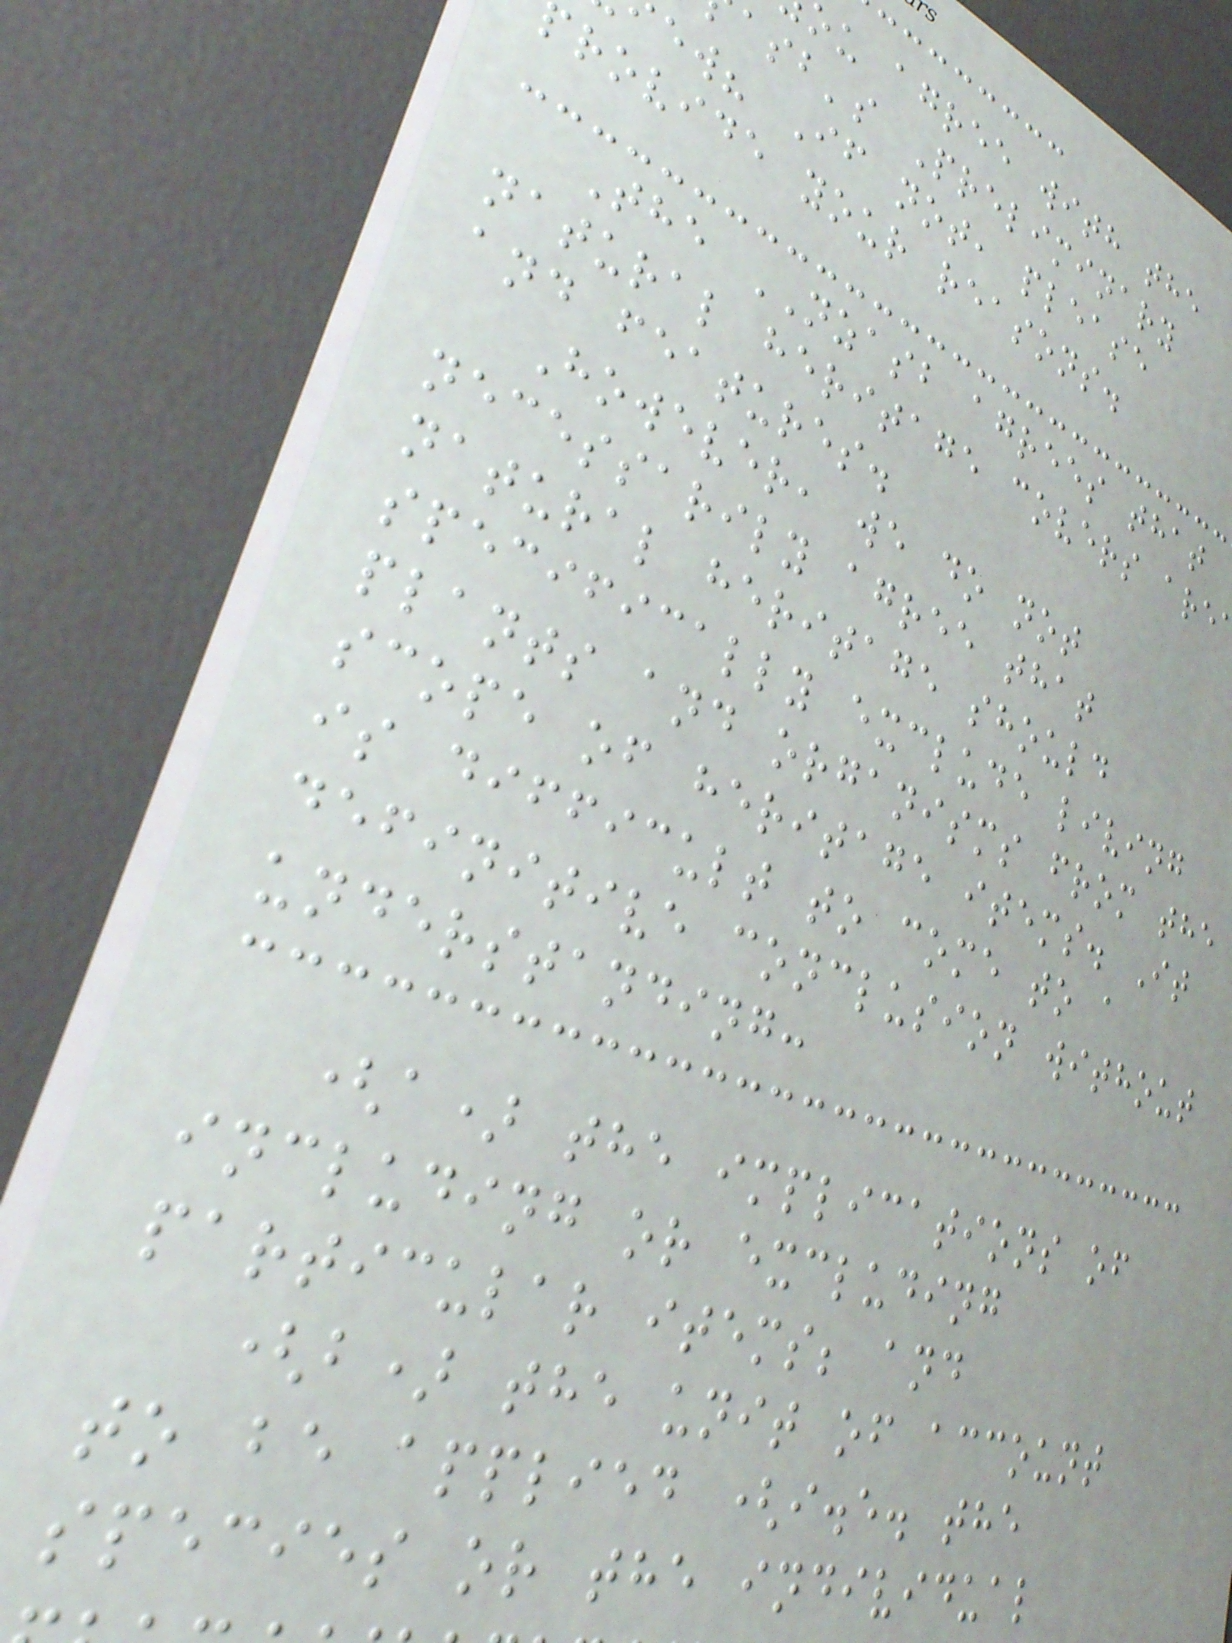ou agree with the
asb's Preliminary
ew? If not, please
rovide your reasons.
The NZASB agrees that
natural heritage covers are
and features.
However, we do not
necessarily agree that
natural heritage should
specifically exclude living
plants and organisms from the
scope of heritage items. It
is difficult to come to a
definitive conclusion without
understanding:
(a) the implications of
including or excluding
particular items; and
(b) the unit of account
to be applied (i.e. the
species or the individual
